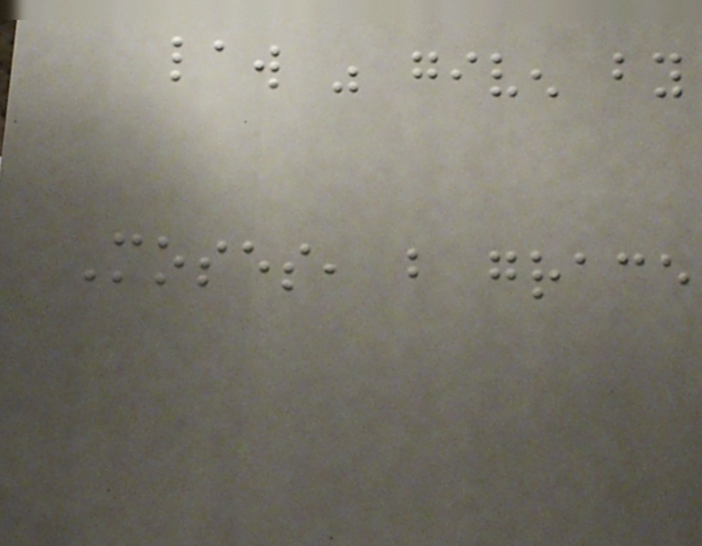law was given by
Moses, but grace
